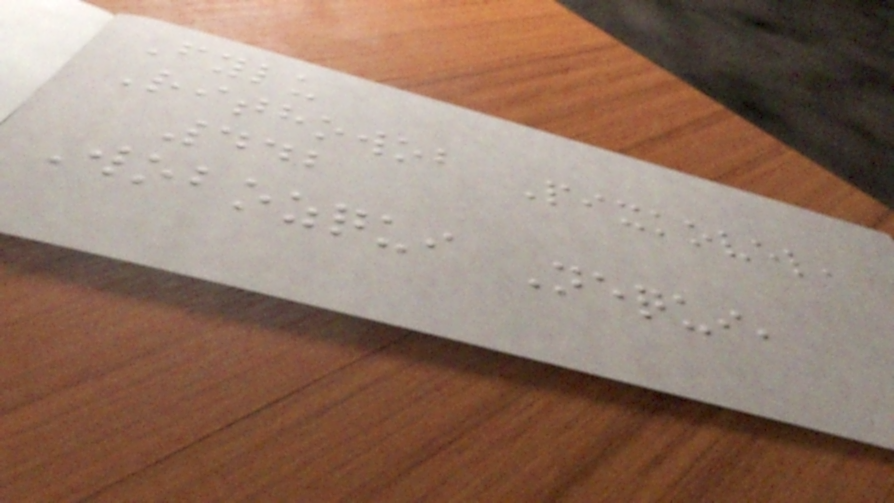Fylu
Rithowob Pixkovel,
442
Wobozqui Nequi,
